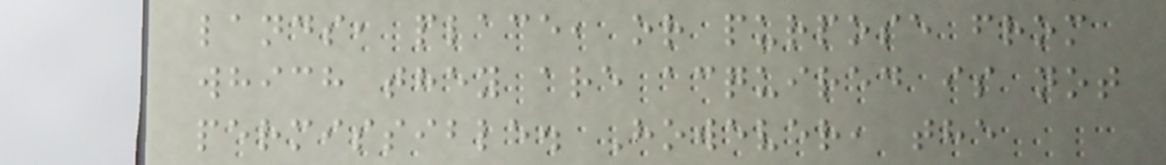lands, place, or purpose from
which they are acquired is not
permissible. However, the
